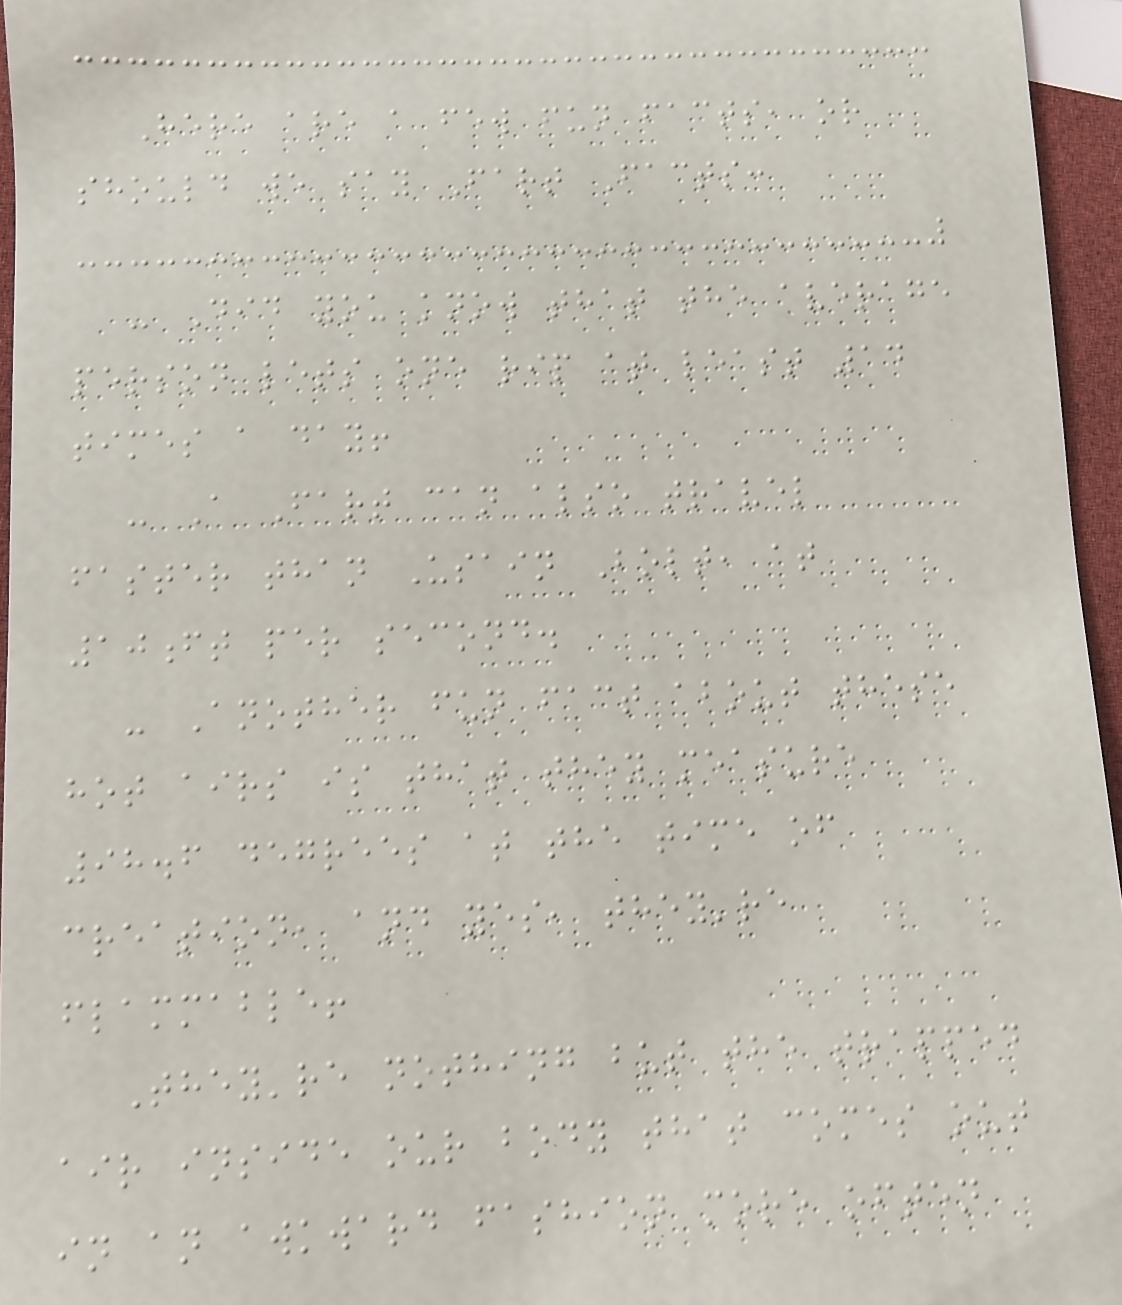Here are a few fun facts, or
should we say Fart Facts:
- Did you know that the average
person lets one rip at least 14
times a day!
- A Fart can also travel
faster than Usain Bolt, at
10ft per second.
- Another fun fact about these
hot airs is that they measure
98.6 degrees at the time of
creation, and yes, they're
flammable!
They're nothing but the trapped
air inside our body that comes out
in an awkward fashion more often
